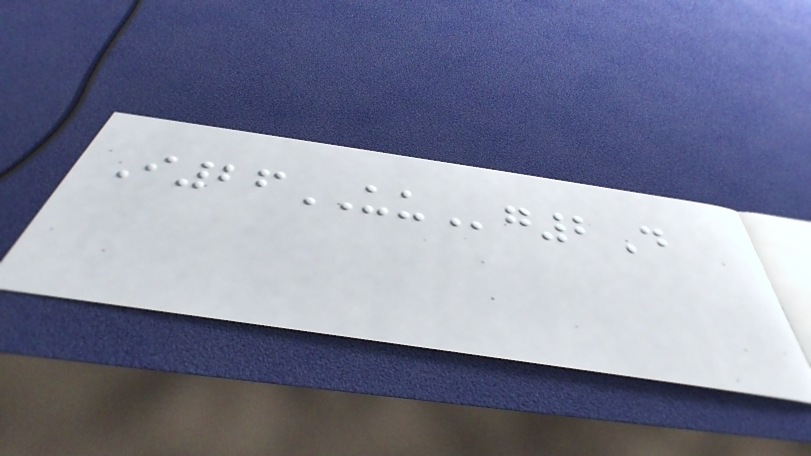I26UUg2D
